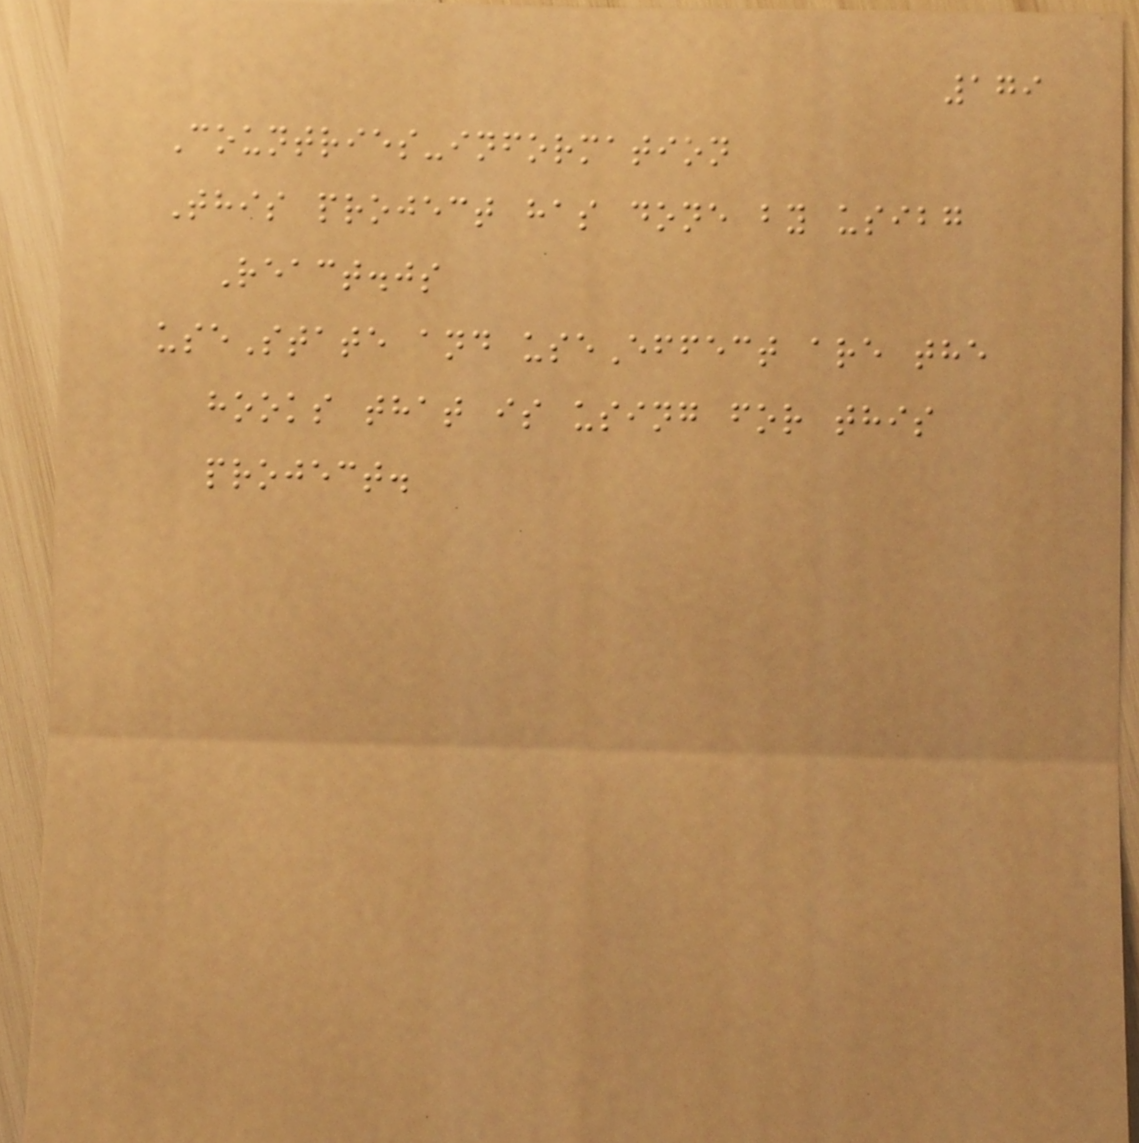179
Countries-information
This project has done by usibg
React.js
useState and useEffect are the
hooks that is using for this
project.
